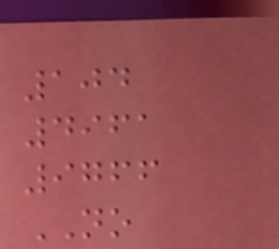104
4961
9766
NO
